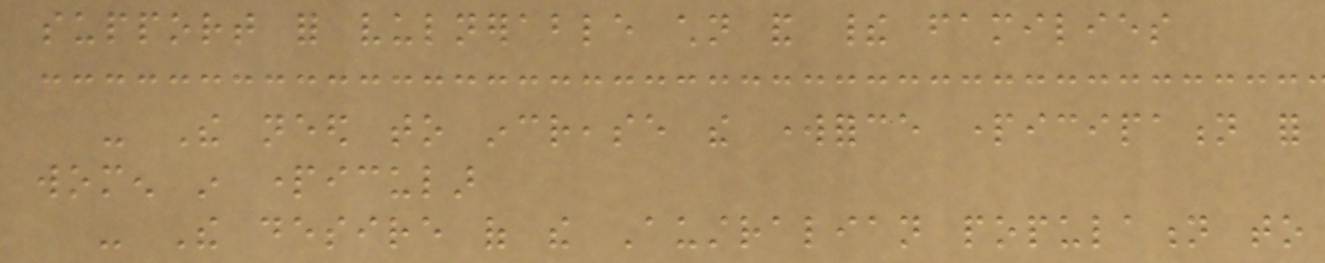support for vulnerable children and their families
- The need to increase the workforce participation for
women in particular
- The desire of the Australian population to
